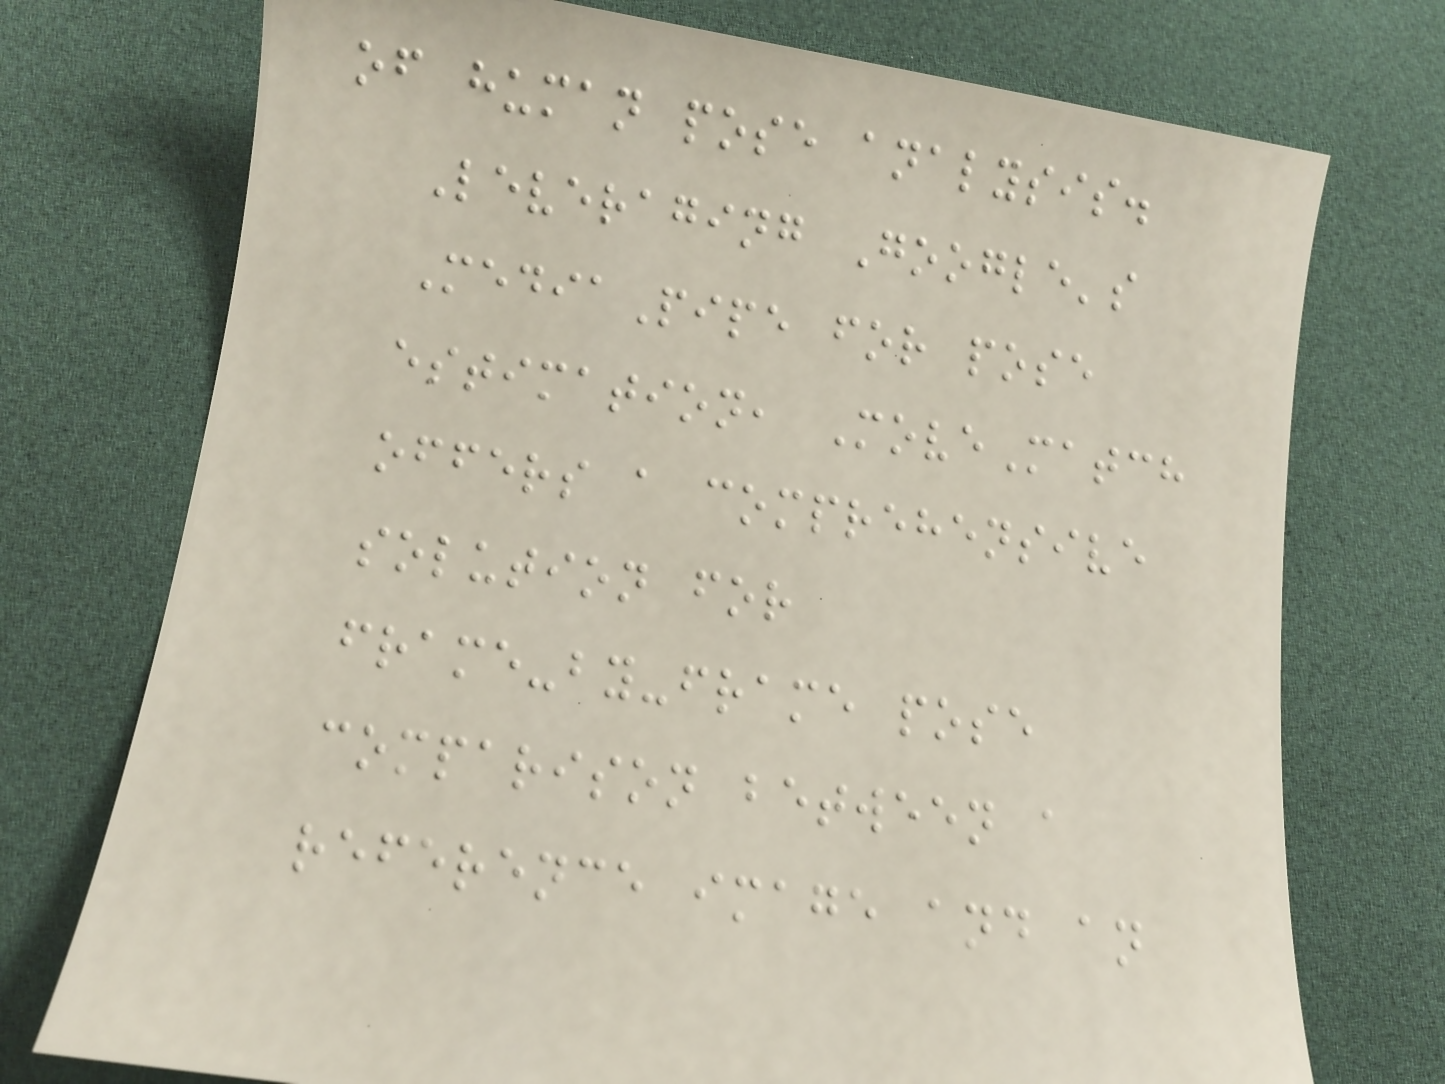of human pose analysis.
Leveraging Google's
MediaPipe for pose
estimation, MoveMatch
offers a comprehensive
solution for
frame-by-frame pose
comparison between a
reference image and an
